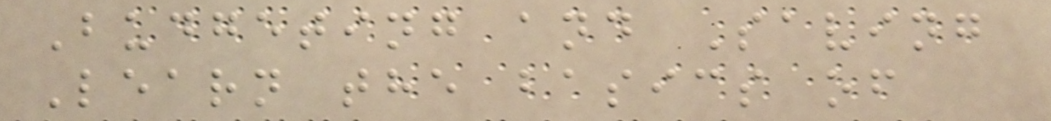Budgeting and Saving
Learn the basics of
